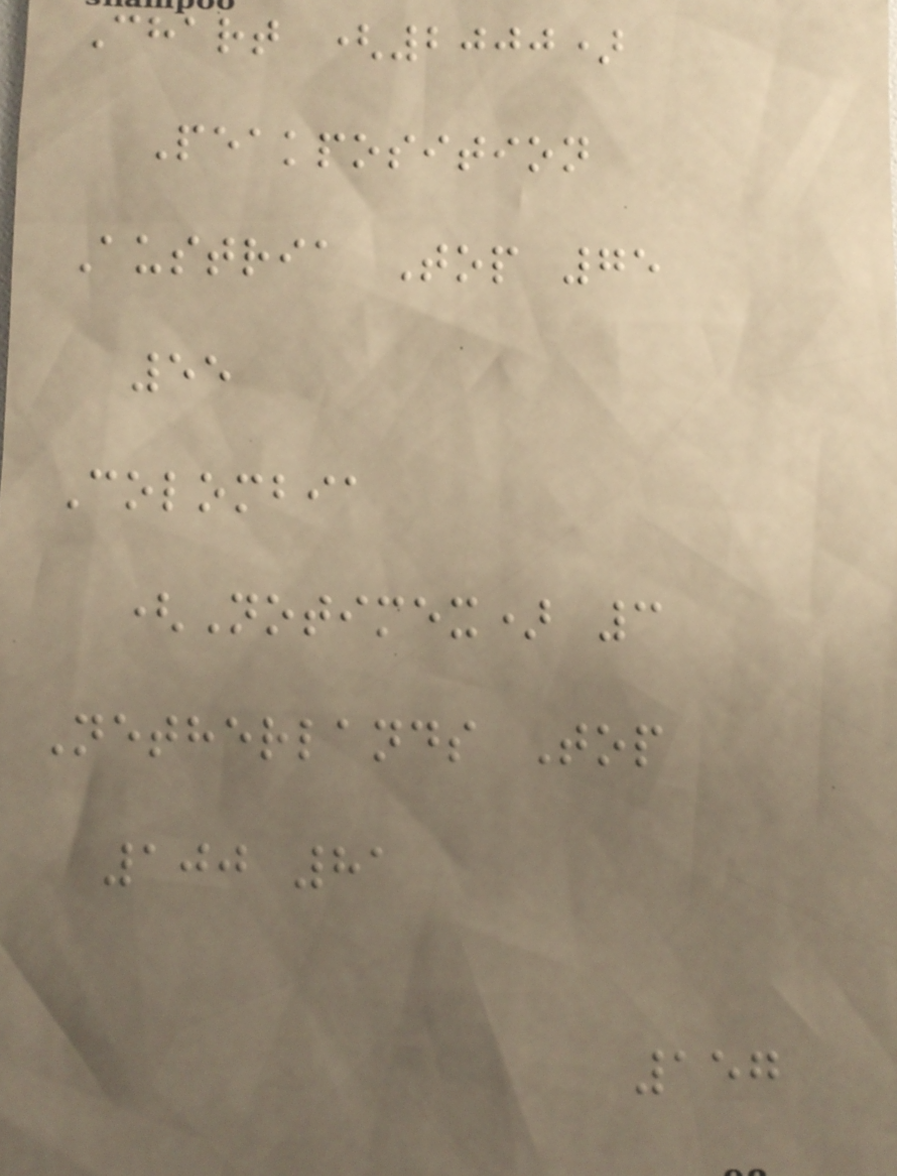Chart (2000)
Peakposition
Austria Top 75
55
Colombia
(Notimex) 3
Netherlands Top
100 81
157
